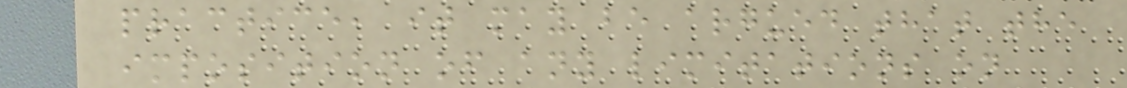practice, it may be argued that the
imposition of any limitations on
